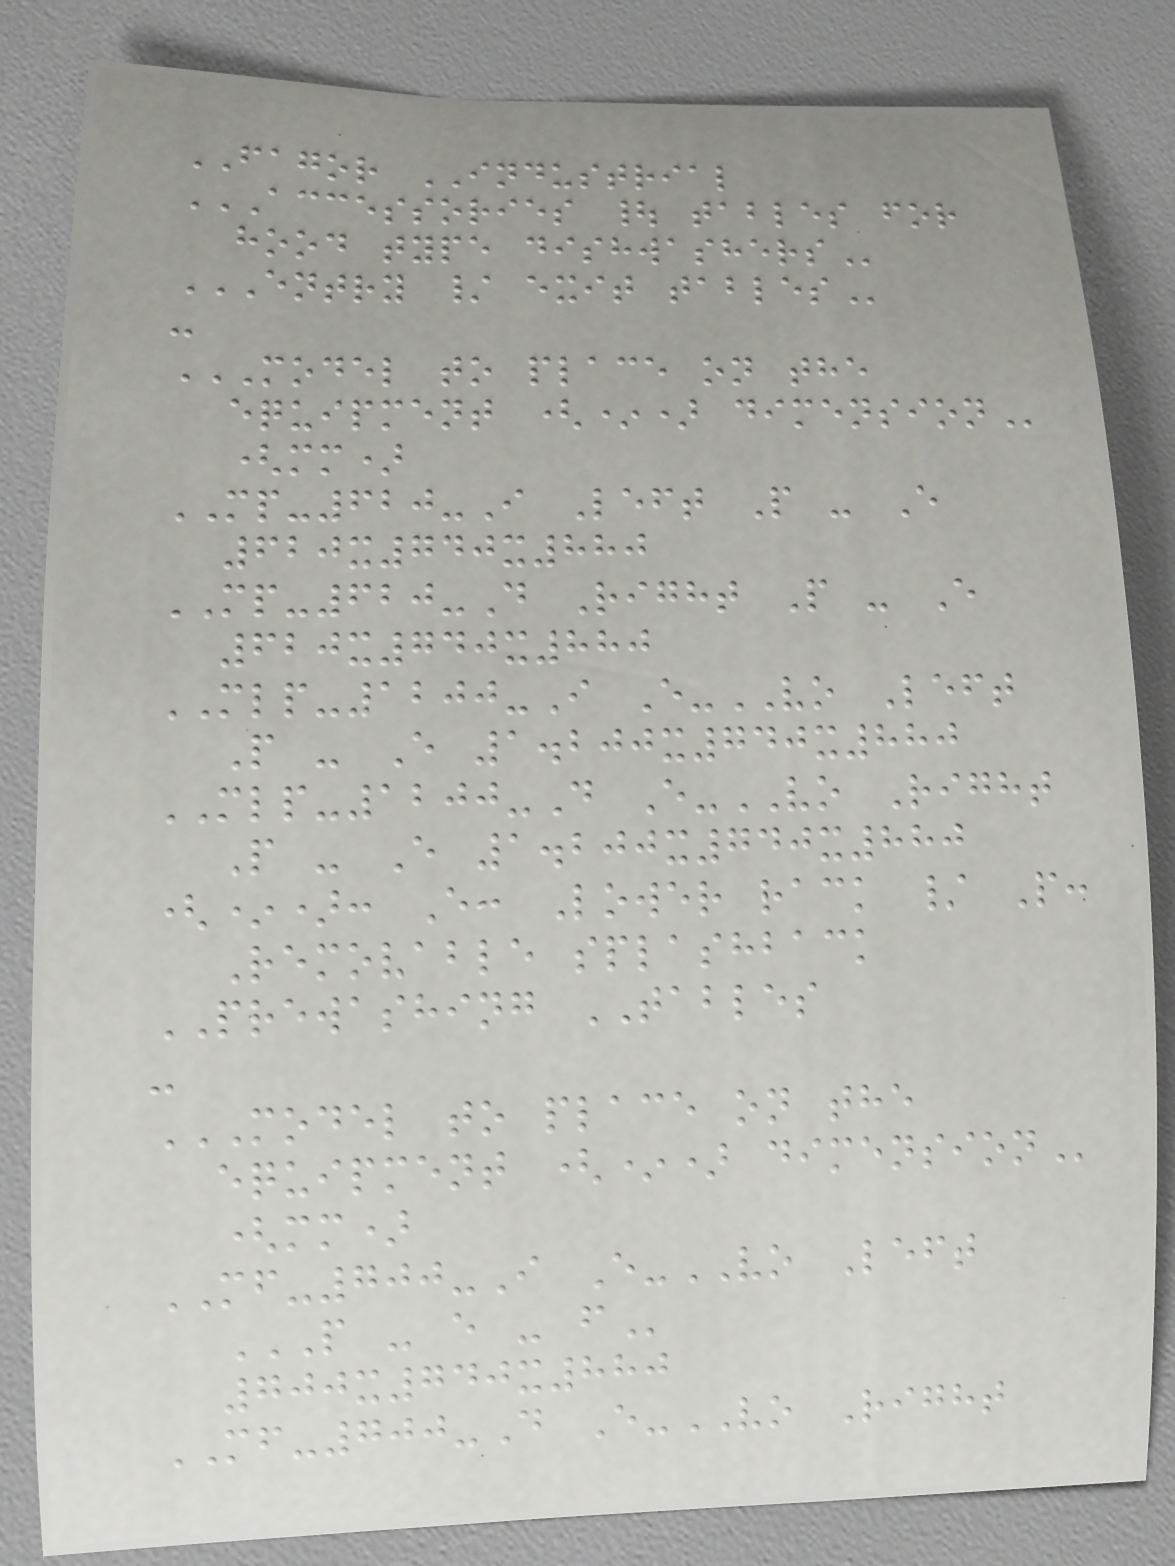FAGOR INDUSTRIAL
ACCESSORIES | TABLES FOR
HOOD TYPE DISHWASHERS
ENTRY / EXIT TABLES
-
MODEL TO PLACE ON THE
EQUIPMENT (*) DIMENSION
(mm)
MP-620-I Left P - E
620x740x880
MP-620-D Right P - E
620x740x880
MLP-1200-I E-VO Left
P - E 1.200x740x880
MLP-1200-D E-VO Right
P - E 1.200x740x880
(*): E: Lower rack / P:
Removable splashback
PREWASHING TABLES
-
MODEL TO PLACE ON THE
EQUIPMENT (*) DIMENSION
(mm)
MF-700-I E-VO Left
P - E - F
700x740x880
MF-700-D E-VO Right
